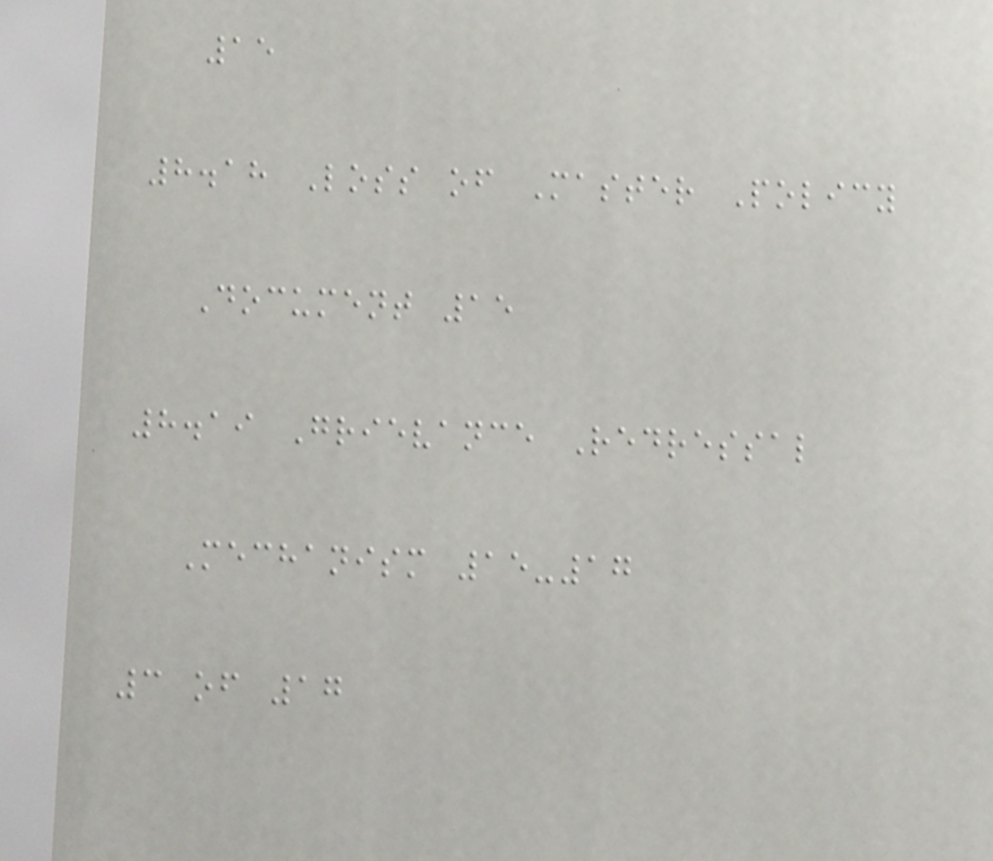15
8.18 Loss of Master Policy
Document 15
8.19 Grievance Redressal
Mechanism 15-17
3 of 17
